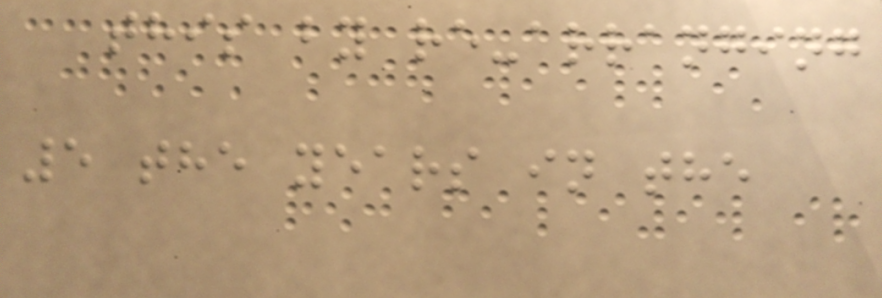this by re-arranging
5 the years in the
